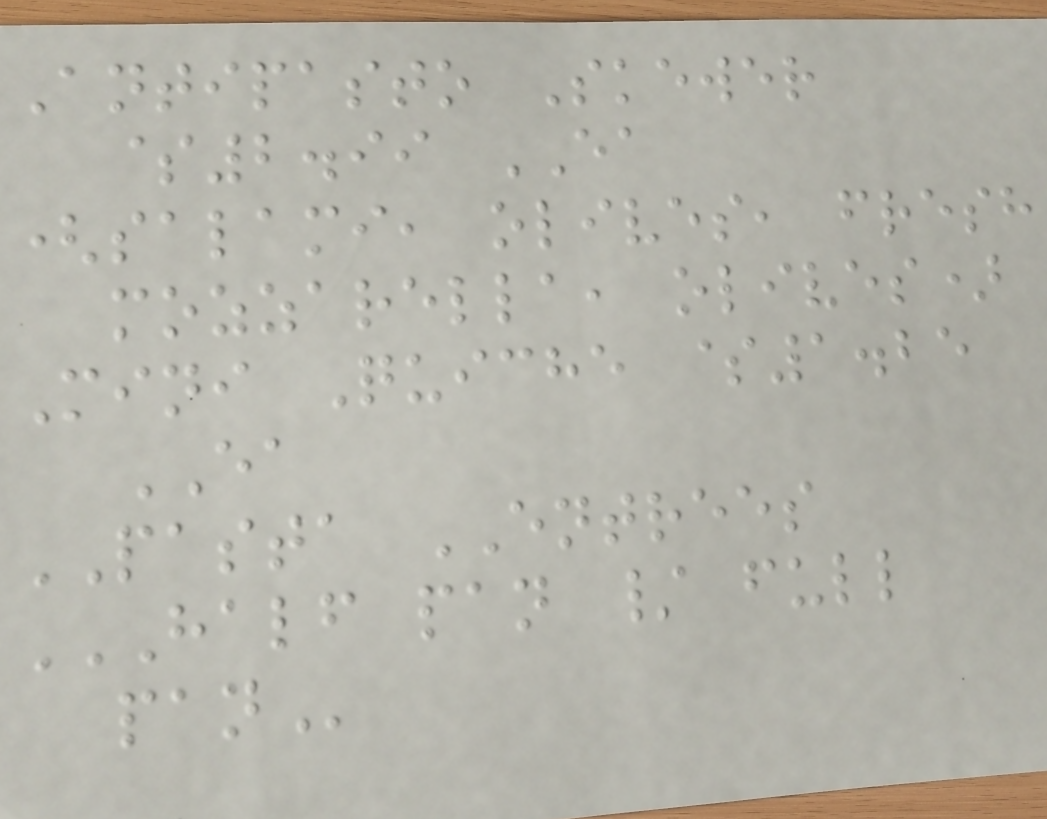Antipasto Skewer
$2.99 EA
(salami, olives, fresh
mozzarella, olives)
Mini Quiche $1.25
EA
PASTA ENTREES
HALF PAN / FULL
PAN
